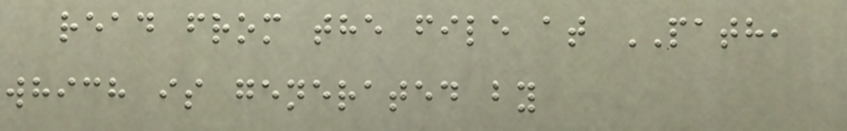read from the file at PATH,
which is generated by
